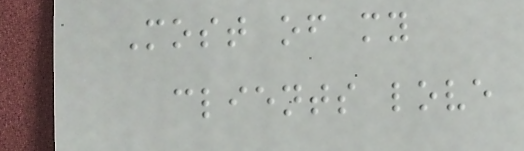Most of my
clients love
